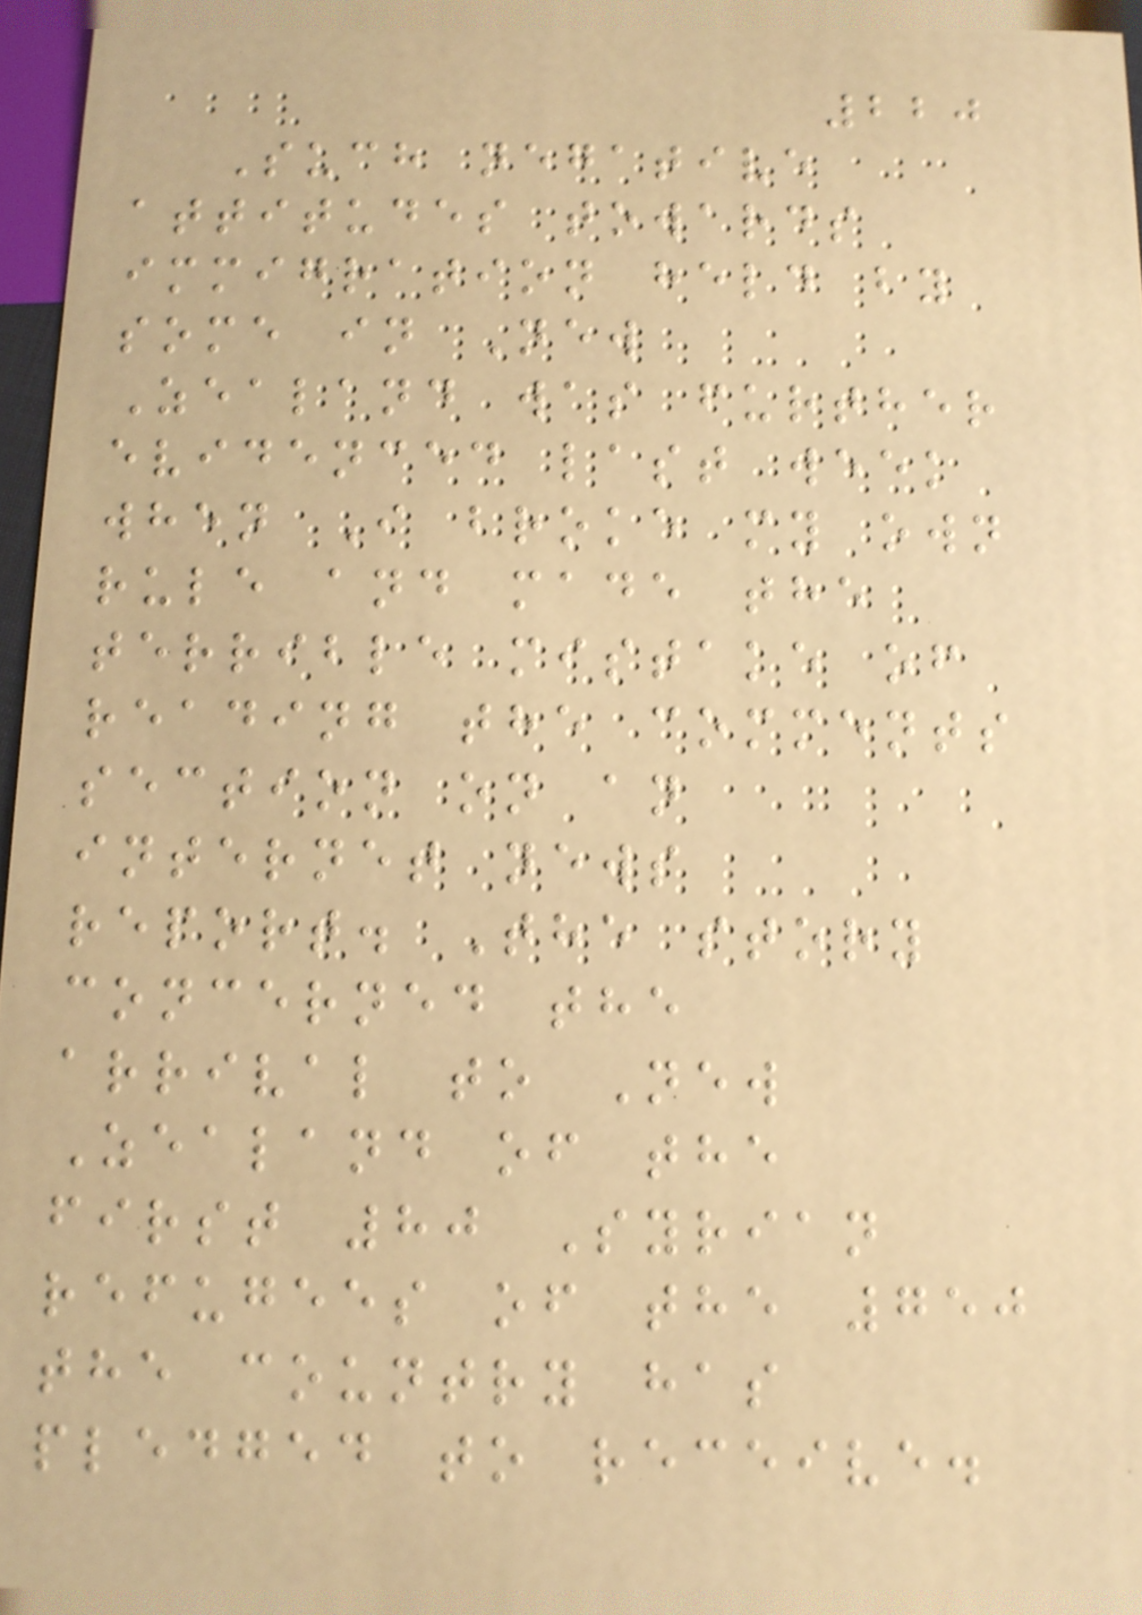220
Such negative
attitudes towards
immigration held by
some in New
Zealand was further
evidenced last week
when I broke my own
rule and made the
terrible mistake of
reading the comments
section on an
internet news
report. The story
concerned the
arrival to New
Zealand of the
first 80 Syrian
refugees of the 750
the country has
pledged to receive.
